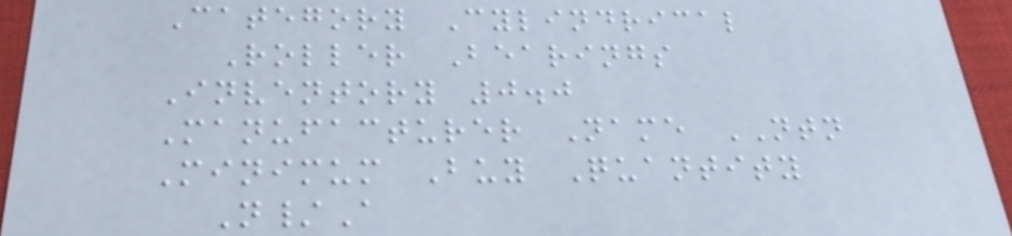Category Cylindrical
Roller Bearings
Inventory 0.0
Manufacturer Name NTN
Minimum Buy Quantity
N/A
